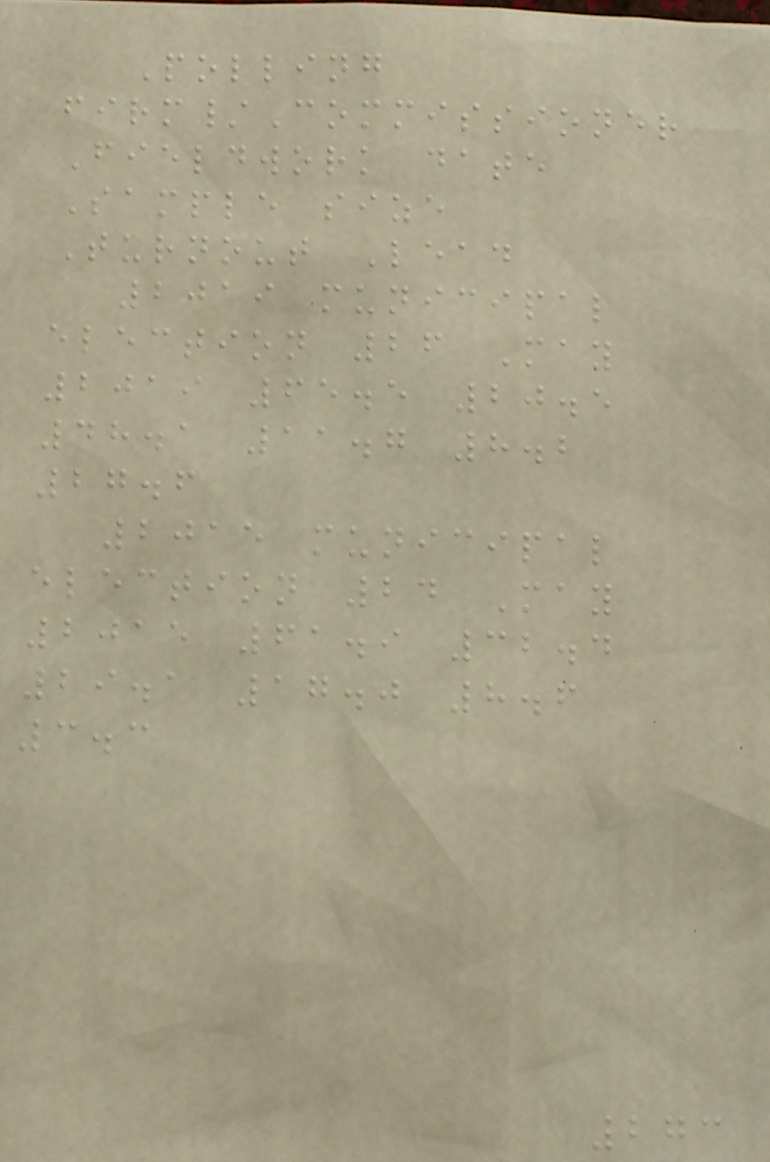Polling
firm/Commissioner
Fieldwork date
Sample size
Turnout Lead
2019 municipal
election 26 May
2019 65.5 20.5
48.1 11.7 8.2
27.6
2015 municipal
election 24 May
2015 61.9 32.4
29.1 17.0 8.6
3.3
273
